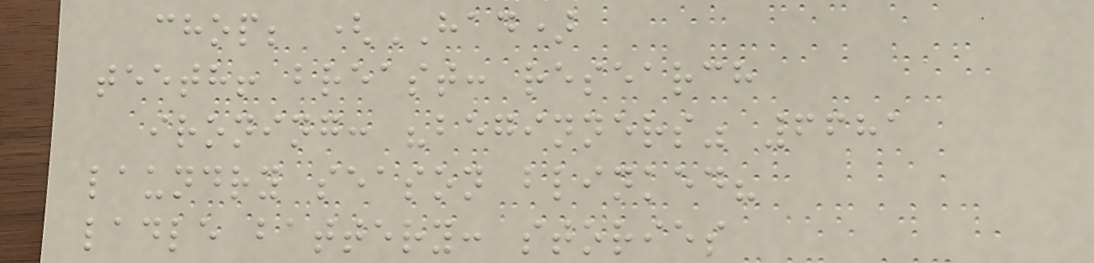chop; (HAD)
teeth! breast: research
ironing: "beginners" 6681
laundry season blinked?
ladle battery: stories
